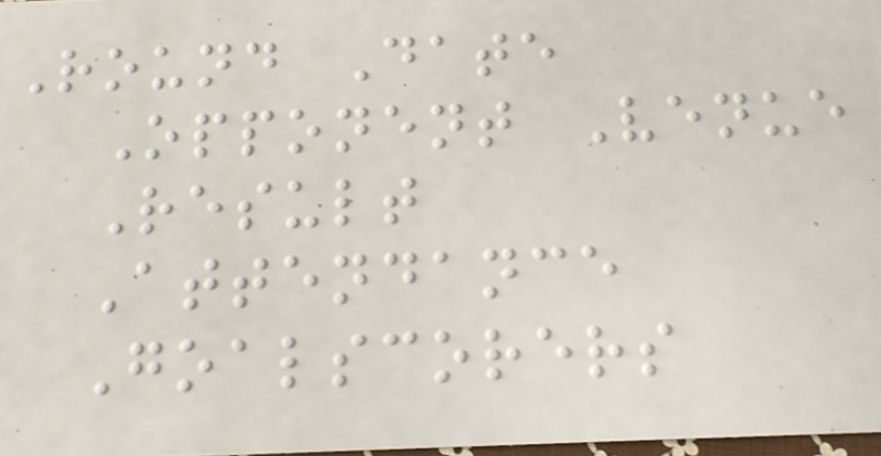Round Date
Opponent Venue
Result
Attendance
Goalscorers
